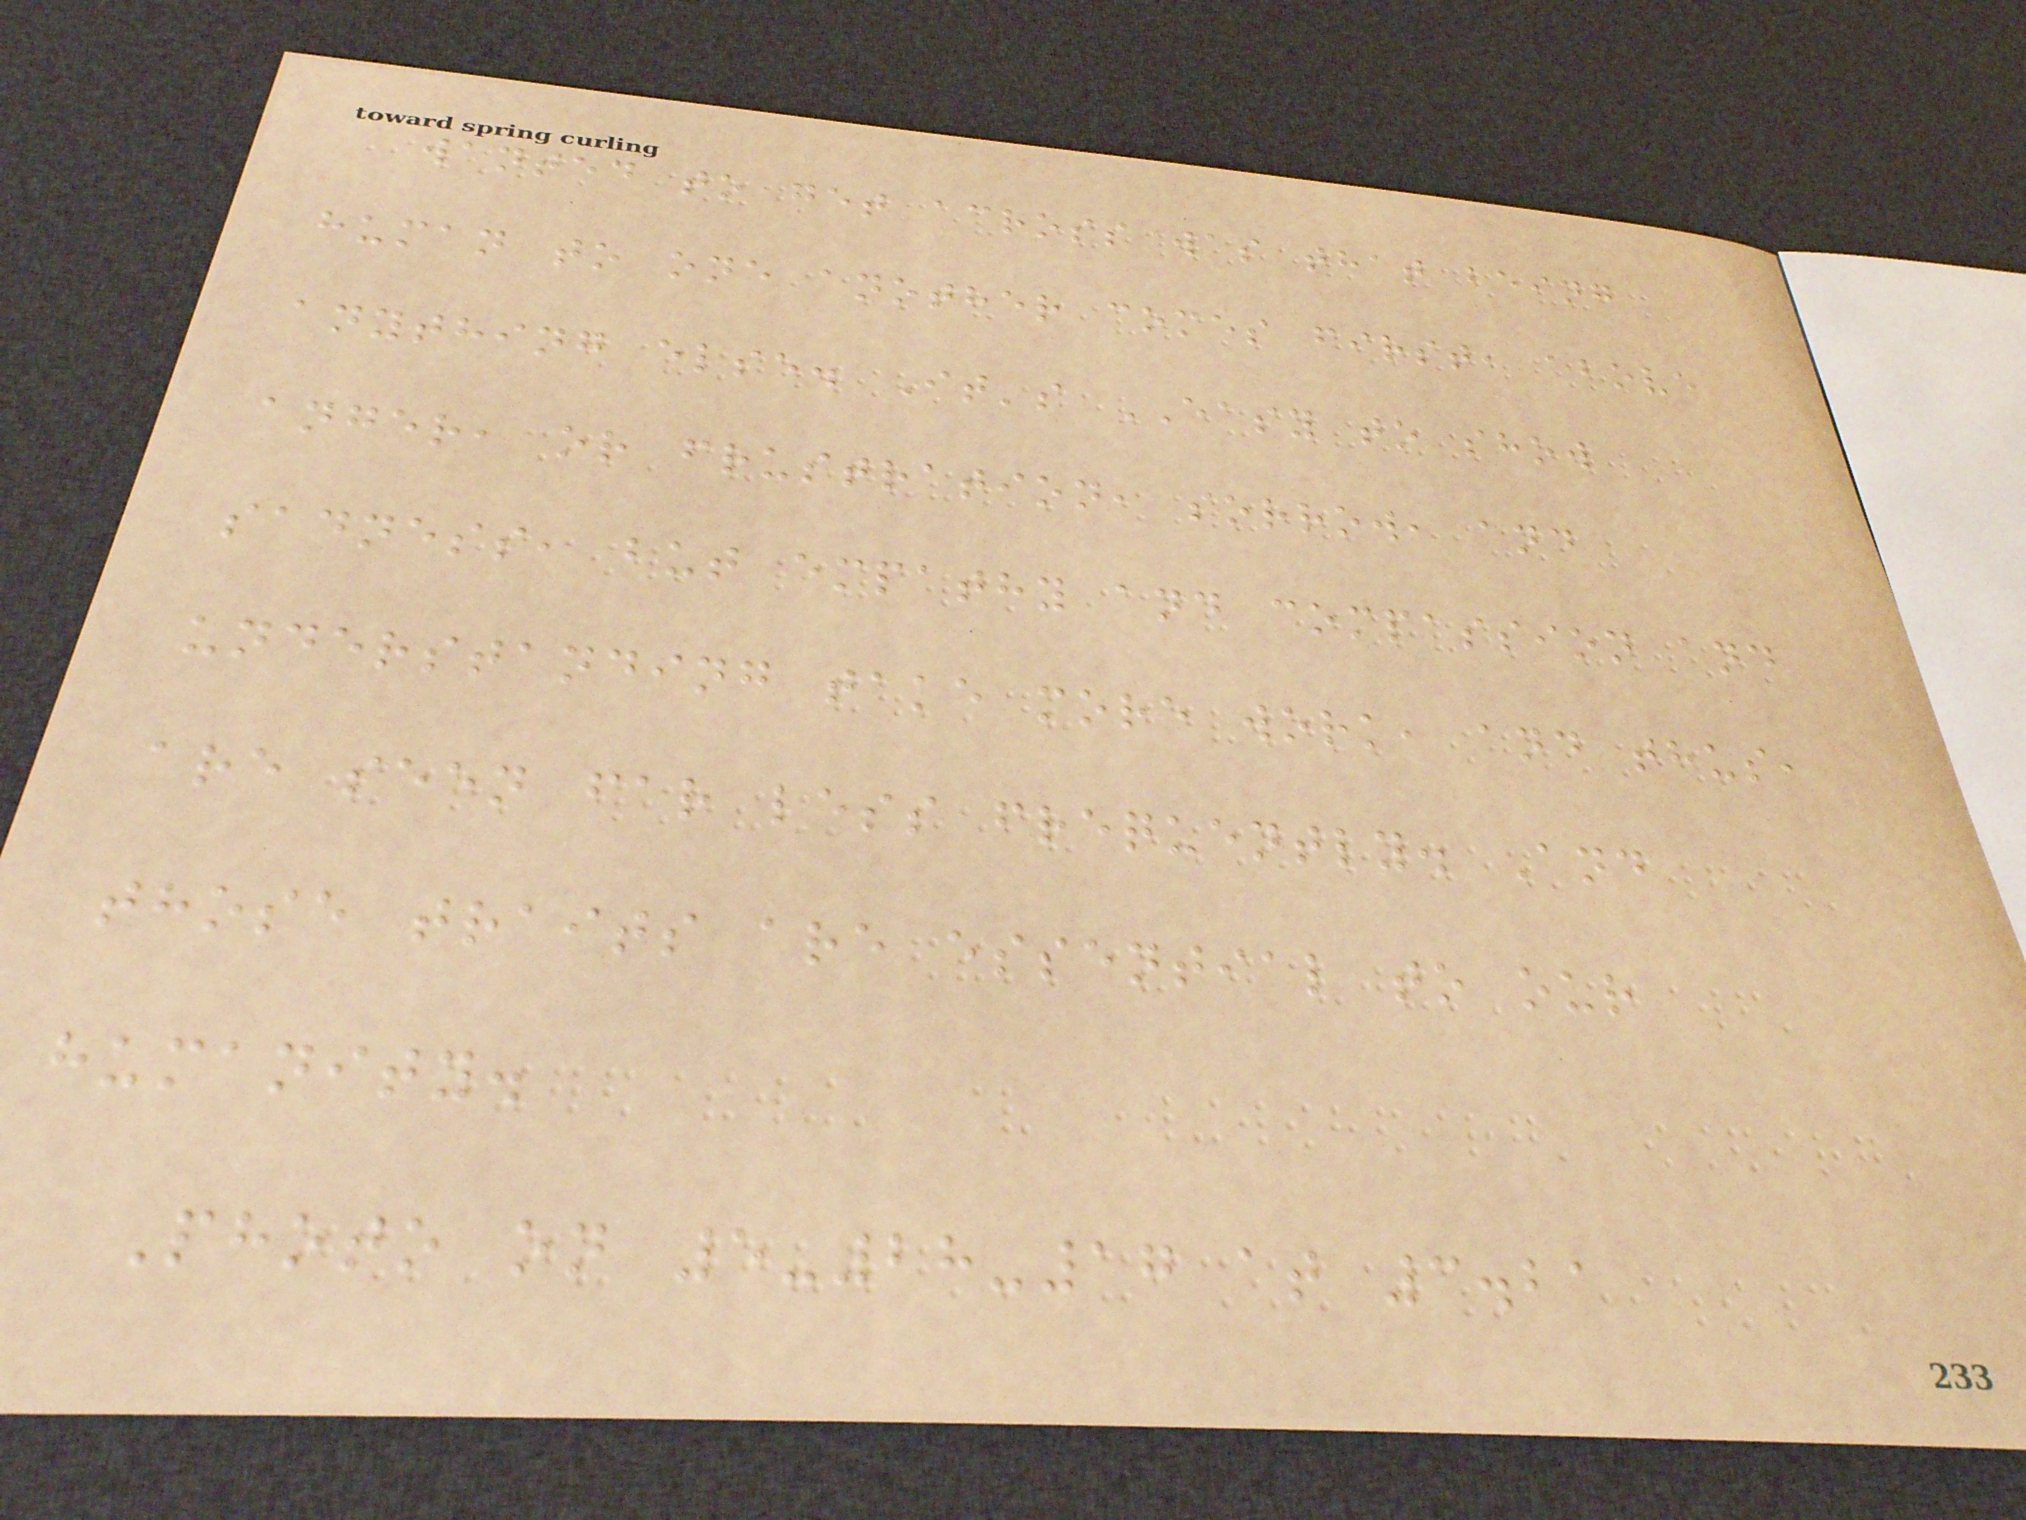wanted to get across was that being
human to one another comes first, above
anything else. It's EASY to show
anger, or frustration, sorrow, and
sadness, but empathy and compassion and
understanding take more work, and thus,
are seen far less frequently. And
those traits are essential to our
humanity.
Photo on 5-28-17 at 3.21
